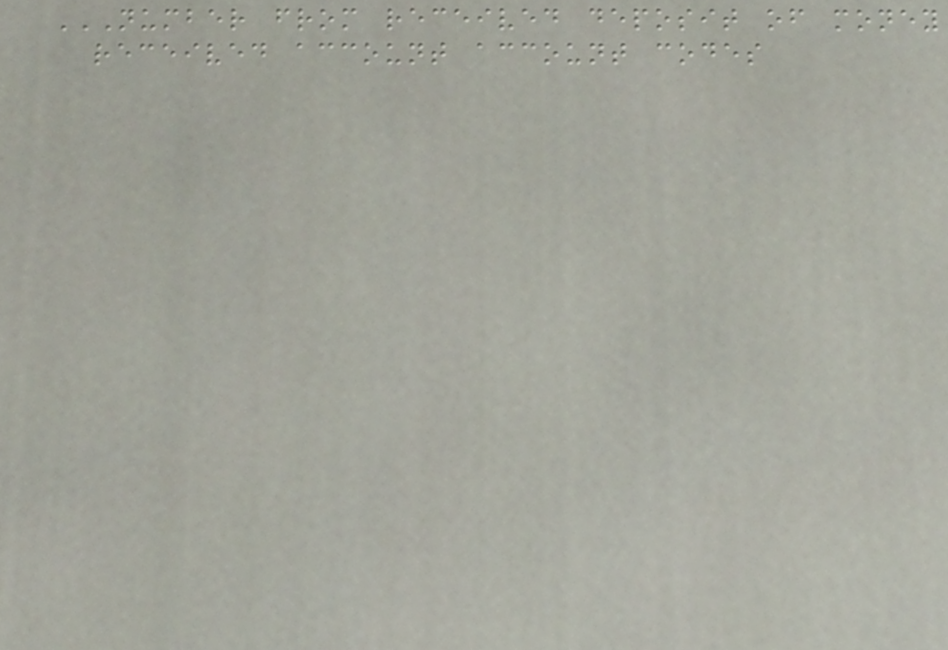NUMBER FROM RECEIVED DEPOSIT OF MONEY
RECEIVED ACCOUNT ACCOUNT CODES
